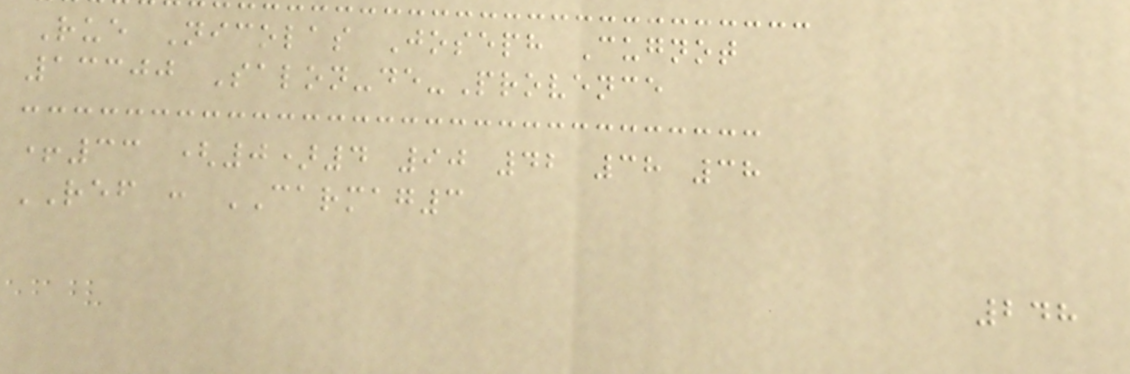Rue Nicolas Joseph Cugnot
13300 Salon-de-Provence
+33 (0)4 90 42 38 38
REF : CARMAG3
248
